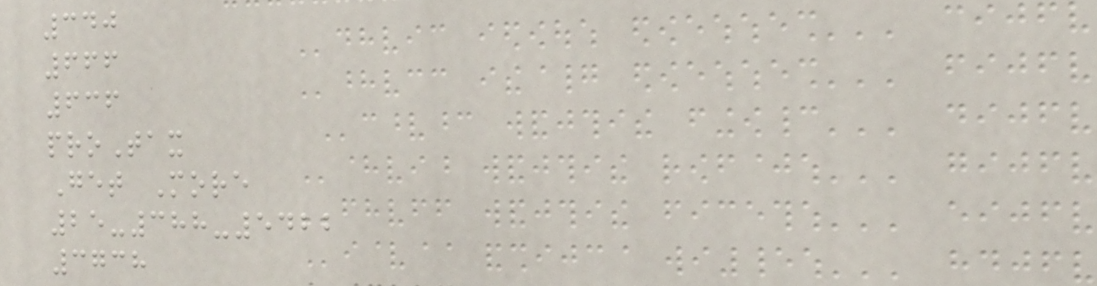340
666
636
proTax
Get More
25-388-5422
3738
